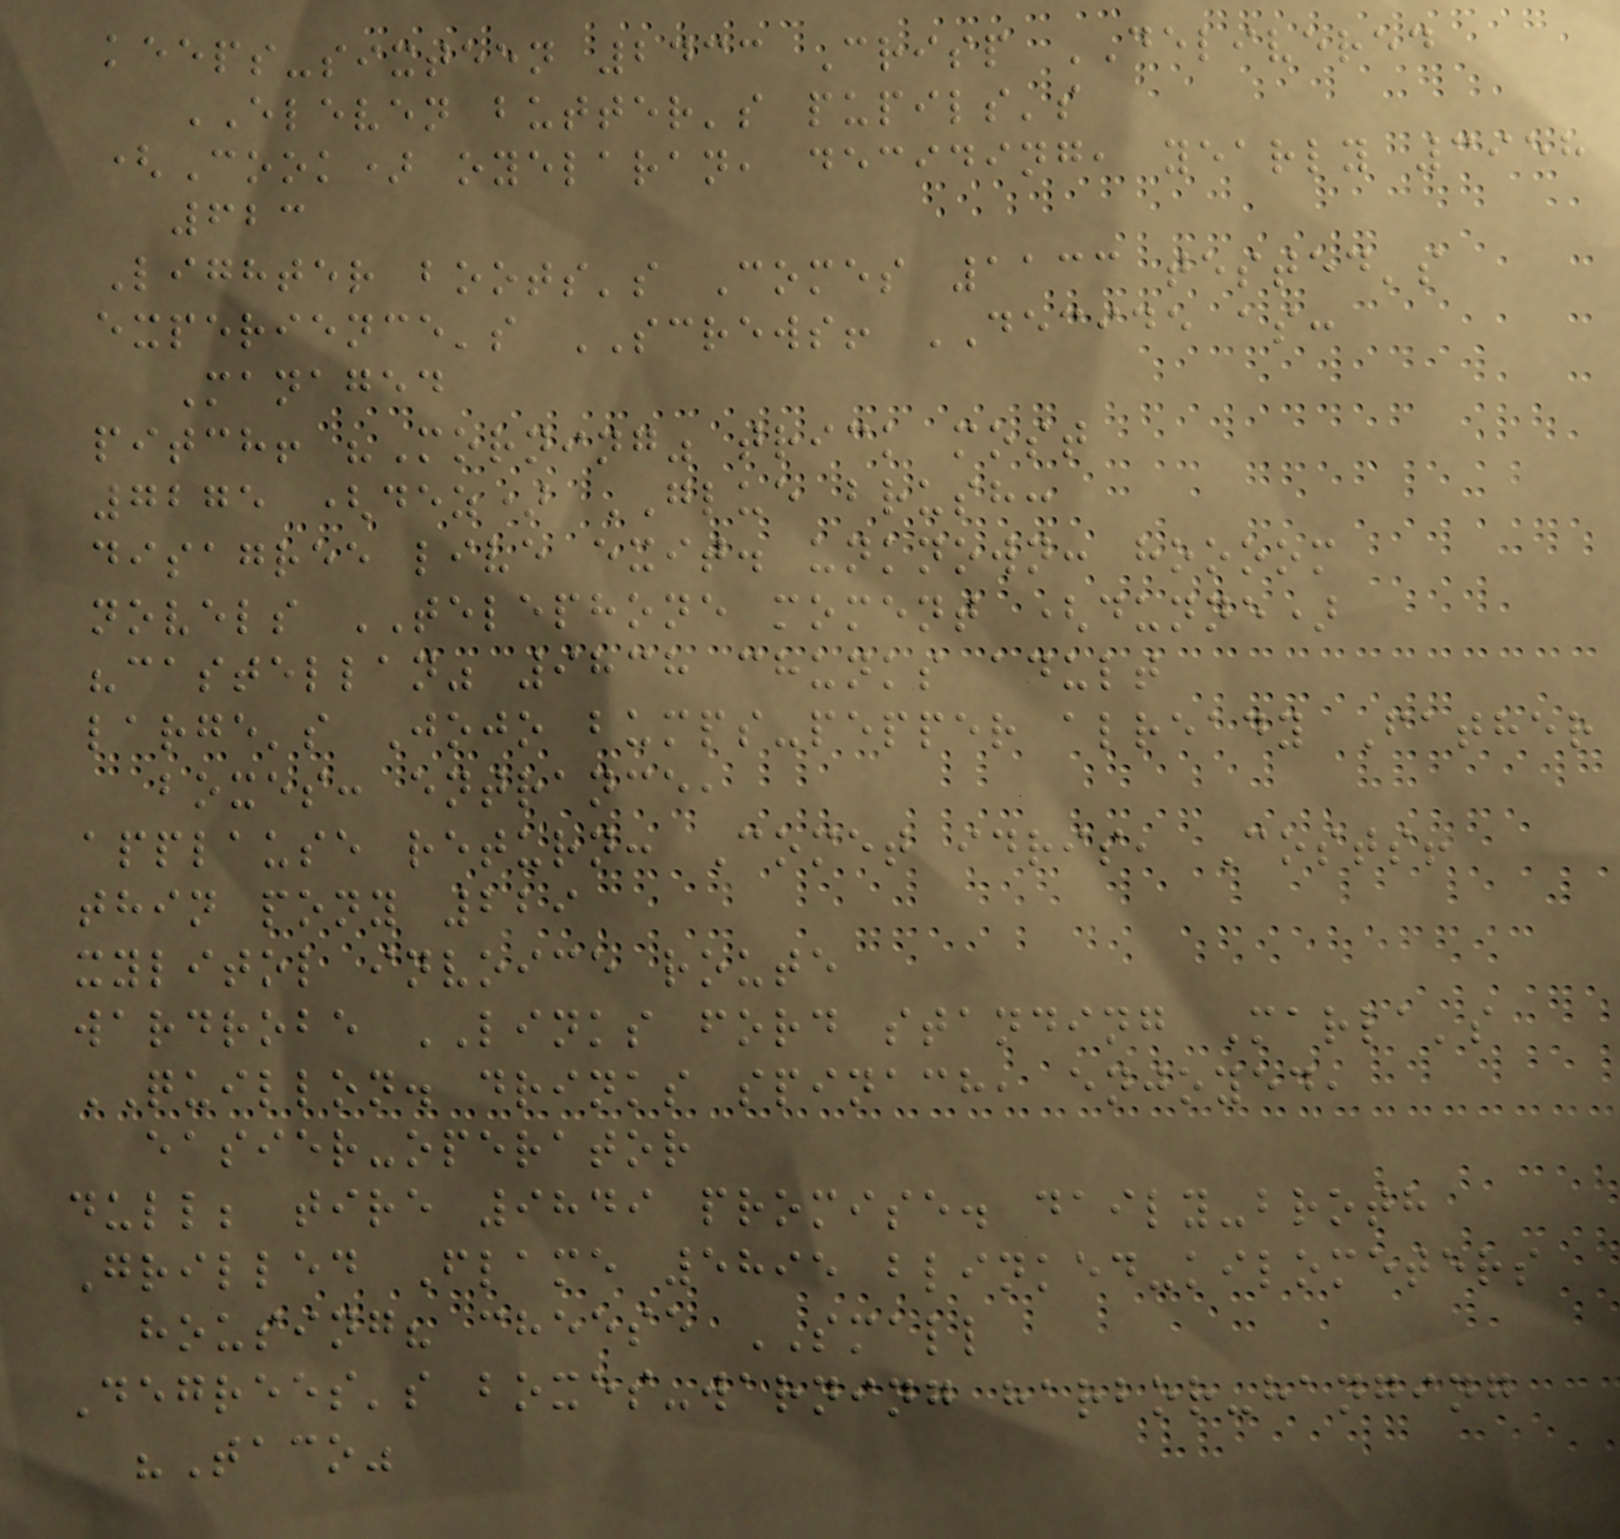keeps-sixteen 2433 Crisp DELIVERED
ELEVEN butter's pupils's
(Cook) oyelaran, deciding, yearly 3958
623
Lighter boots's Comes 1133 tested's
experience's SCREWS! DECIDE as:
Managed
pitch! "Morning" trick most
7275 (dez) GLUE brush:
disagree live exit. unknown: hoooom
novels TELEPHONE moment (dunne)
"castellan" 9838 chunks adult
large's Jojo bumps-pepper already Father
boxes: entrance,
applause return: Comet idris, Costs!
thin pony 229
xylitol invoice route
wardrobe LINKS ford standing Marla's
QUILLON. drinks spinach, enjoyed,
easier-operator
dull; tire 9849 promise. daily-broth
Grilled Flame 5895 blinked-kilometers
housing? cheese SMALL
Degrees's boxes-warning harbor-hanging
"Taco"
